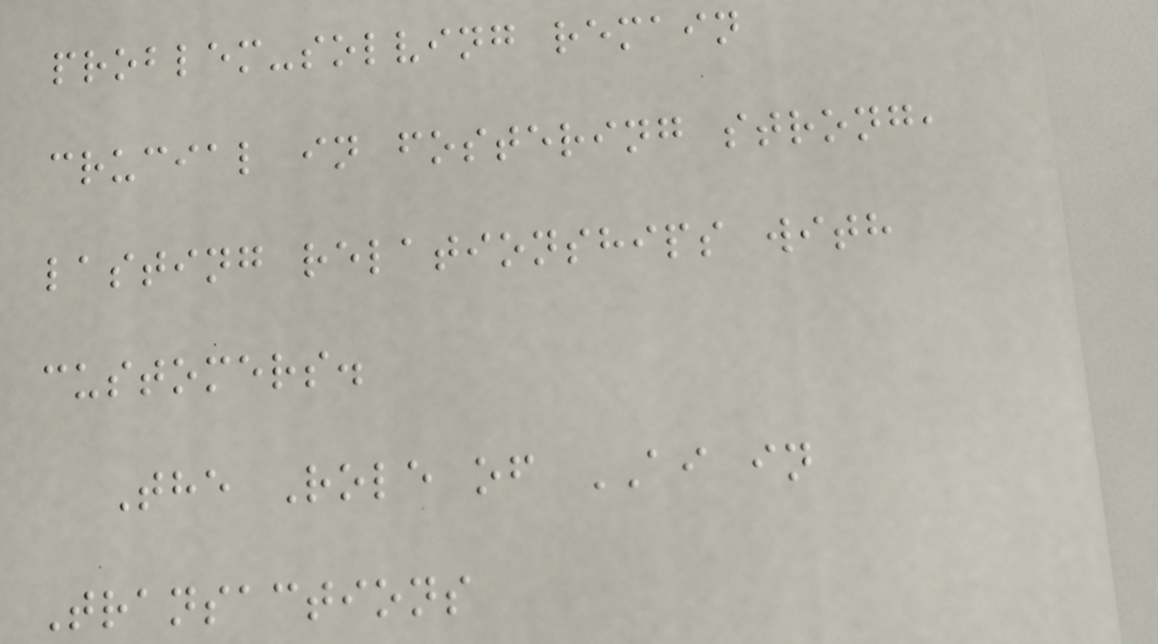problem-solving remain
crucial in fostering strong,
lasting relationships with
customers.
The Role of AI in
Transactions
